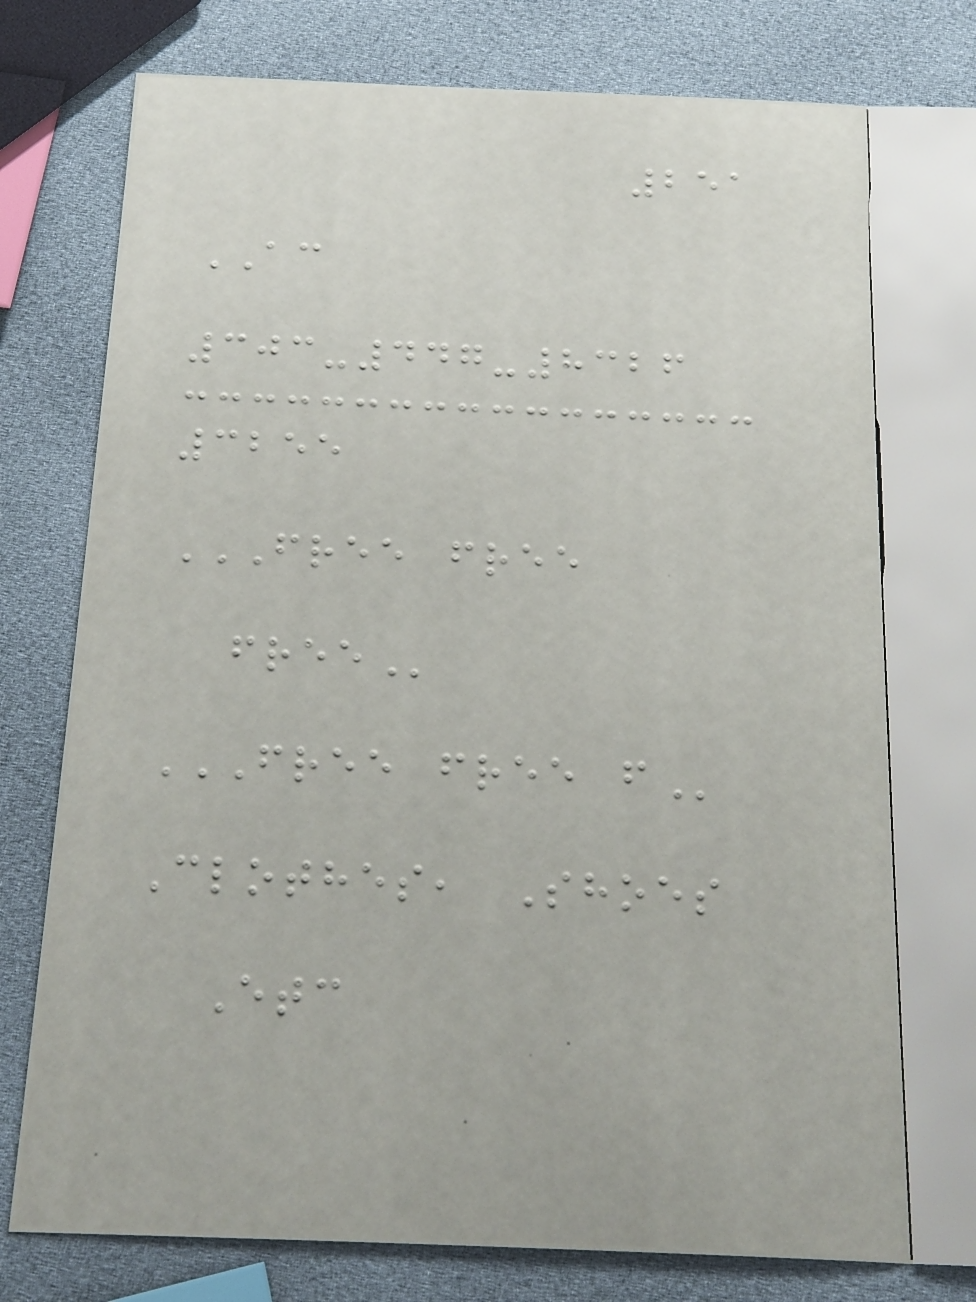251
AC
303-447-8326
3255
FREE FREE
FREE
FREE FREE F
Clothes, Shoes
Etc
